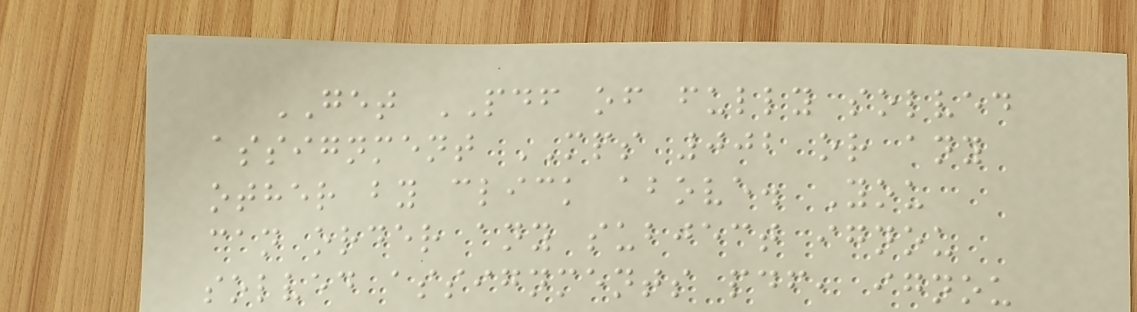GET PDF of fully solved
assignment MPS 002 or any
other by click above. You
can order any subject ignou
solved assignments pdf, ignou
